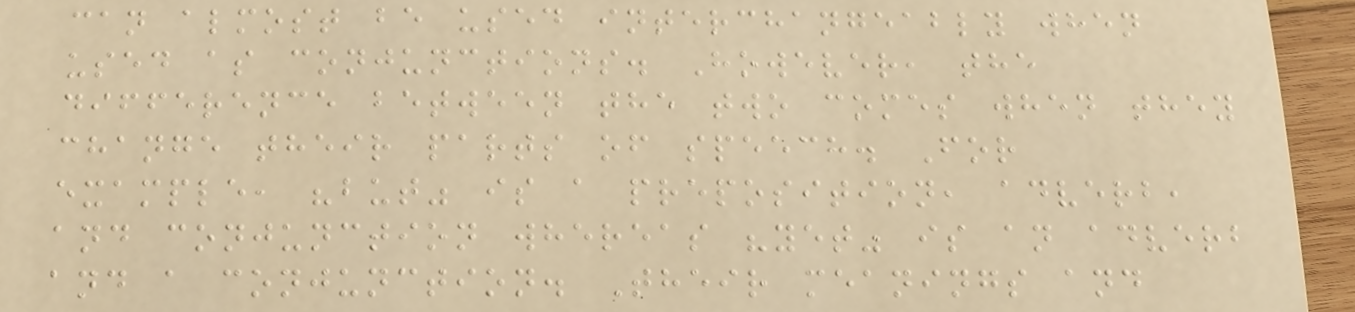can almost be used interchangeably when
used as conjunctions. However, the
difference between the two comes when they
change their parts of speech. For
example, "but" is a preposition, adverb,
and conjunction whereas "yet" is an adverb
and a conjunction. Their meanings and
